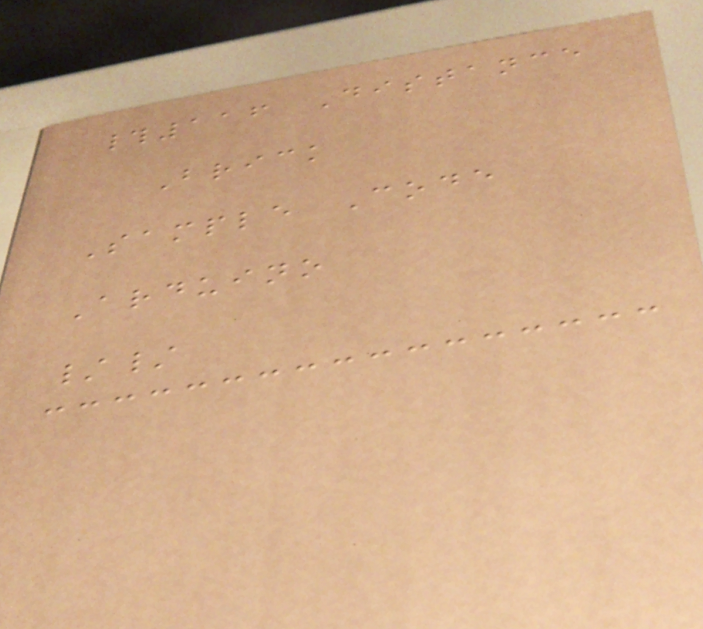#116 Distance
Brick
Sample Code
Arduino
//
